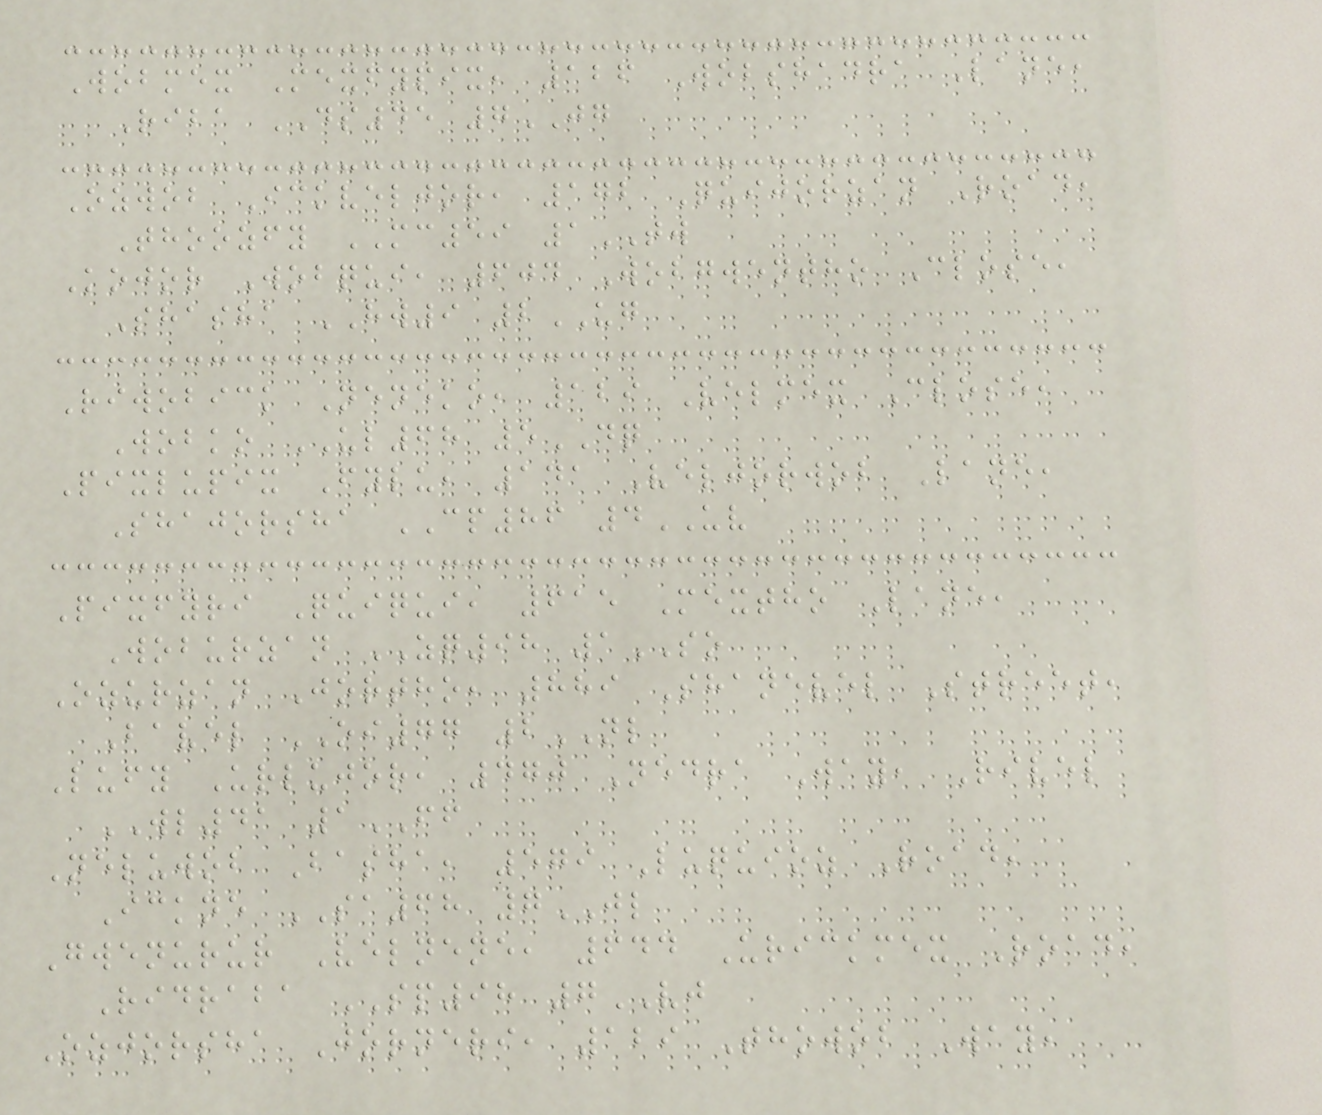Wobmex Mexfypix, 126 Wobshadra Lane,
Riba DS45 7JG
Ozwob Ickveljor, 172 Quijorzan Road,
Thoozfy MC59 1TW
Kojor Wobqui, 604 Wobgwentho Close,
Shasha HW9 2UG
Riwobick Neneko, 129 Velmex Close,
Wobko UL68 5DQ
Pixlupix Fylu, 141 Veljorwob Lane,
Shajorsha CP86 4UV
Pixfyri Quiqui, 615 Mextho Lane,
Woburzan ZQ98 1SO
Ozurzan Jortho, 889 Shanevel Street,
Bavel OI77 2NL
Lufy Urlujor, 470 Nedra Way, Rivel
WL41 1FF
Neluwob Basha, 579 Luquioz Road,
Ickne SA68 7JL
Gwenurur Velnene, 644 Urickmex Road,
Ridraba SP98 7VJ
Ozjorsha Jorneri, 129 Thowob Way,
